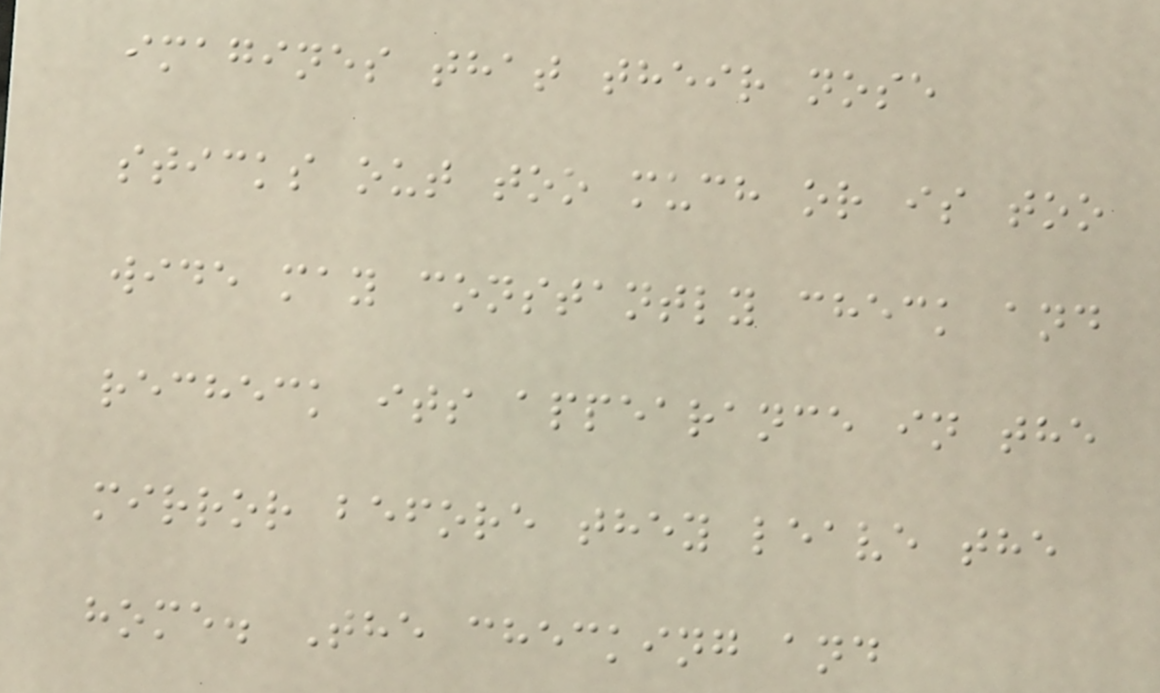imagines that their nose
sticks out too much or is too
wide may constantly check and
recheck its appearance in the
mirror before they leave the
home. The checking and
